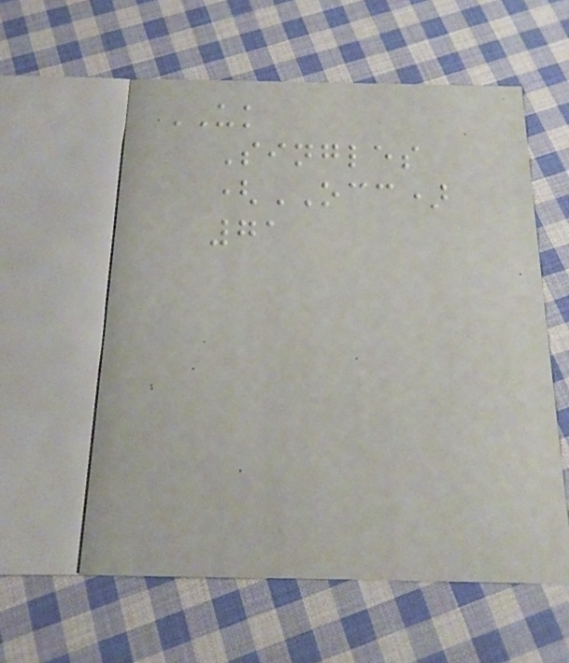UK
Singles
(OCC)
71
